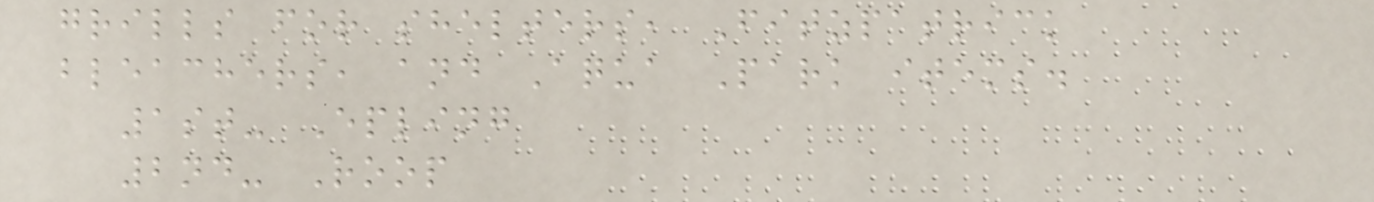grills for shelters, Fitzpatrick
bleachers, and Aqua Park items.
1st- Epling
2nd- Roop
